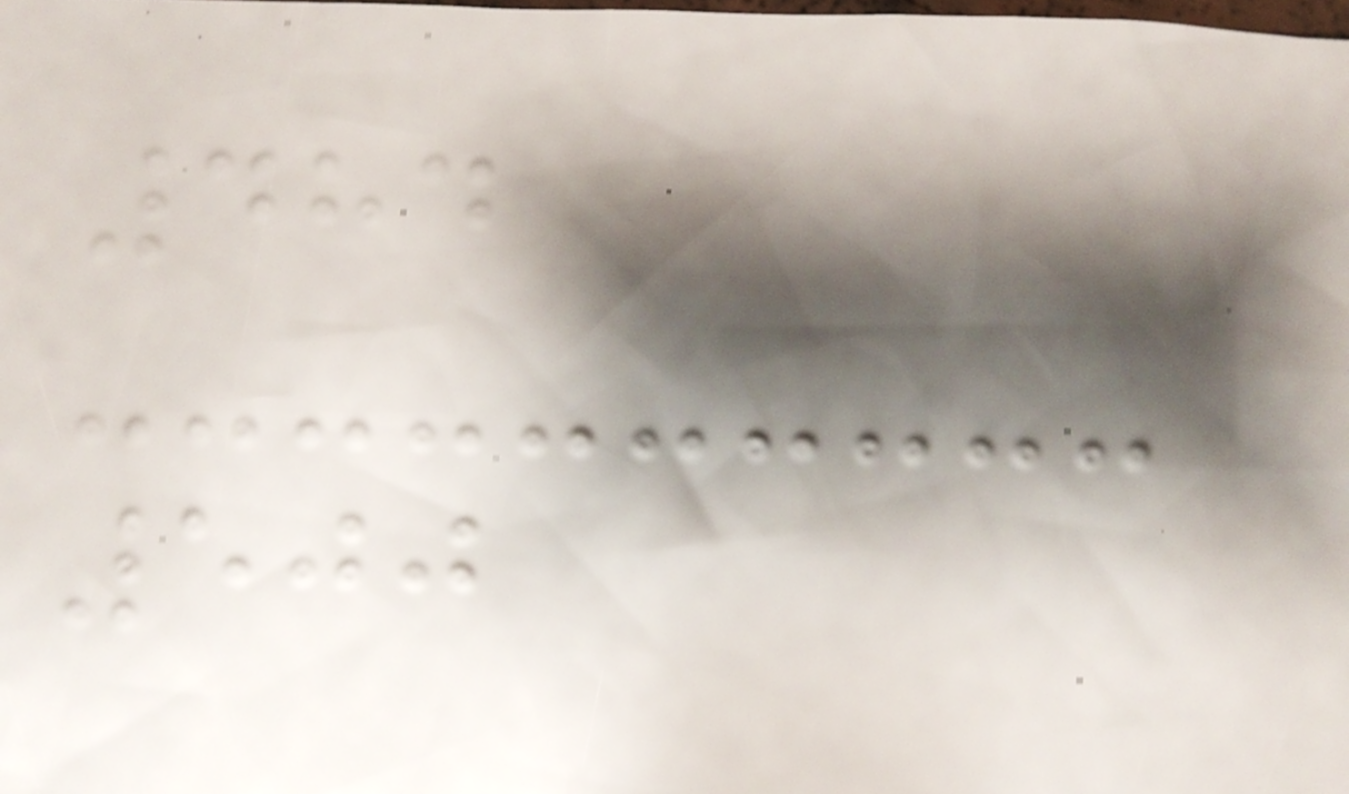484
500
